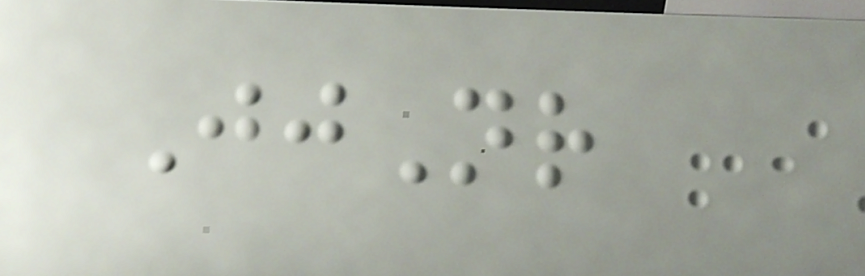JjNr
